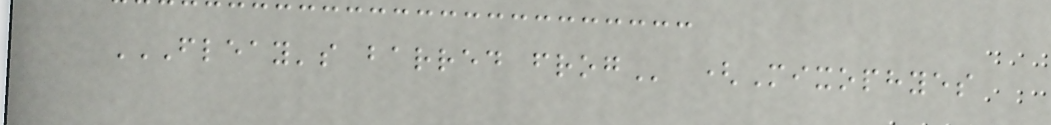FLEAY'S BARRED FROG (Mixophyes
